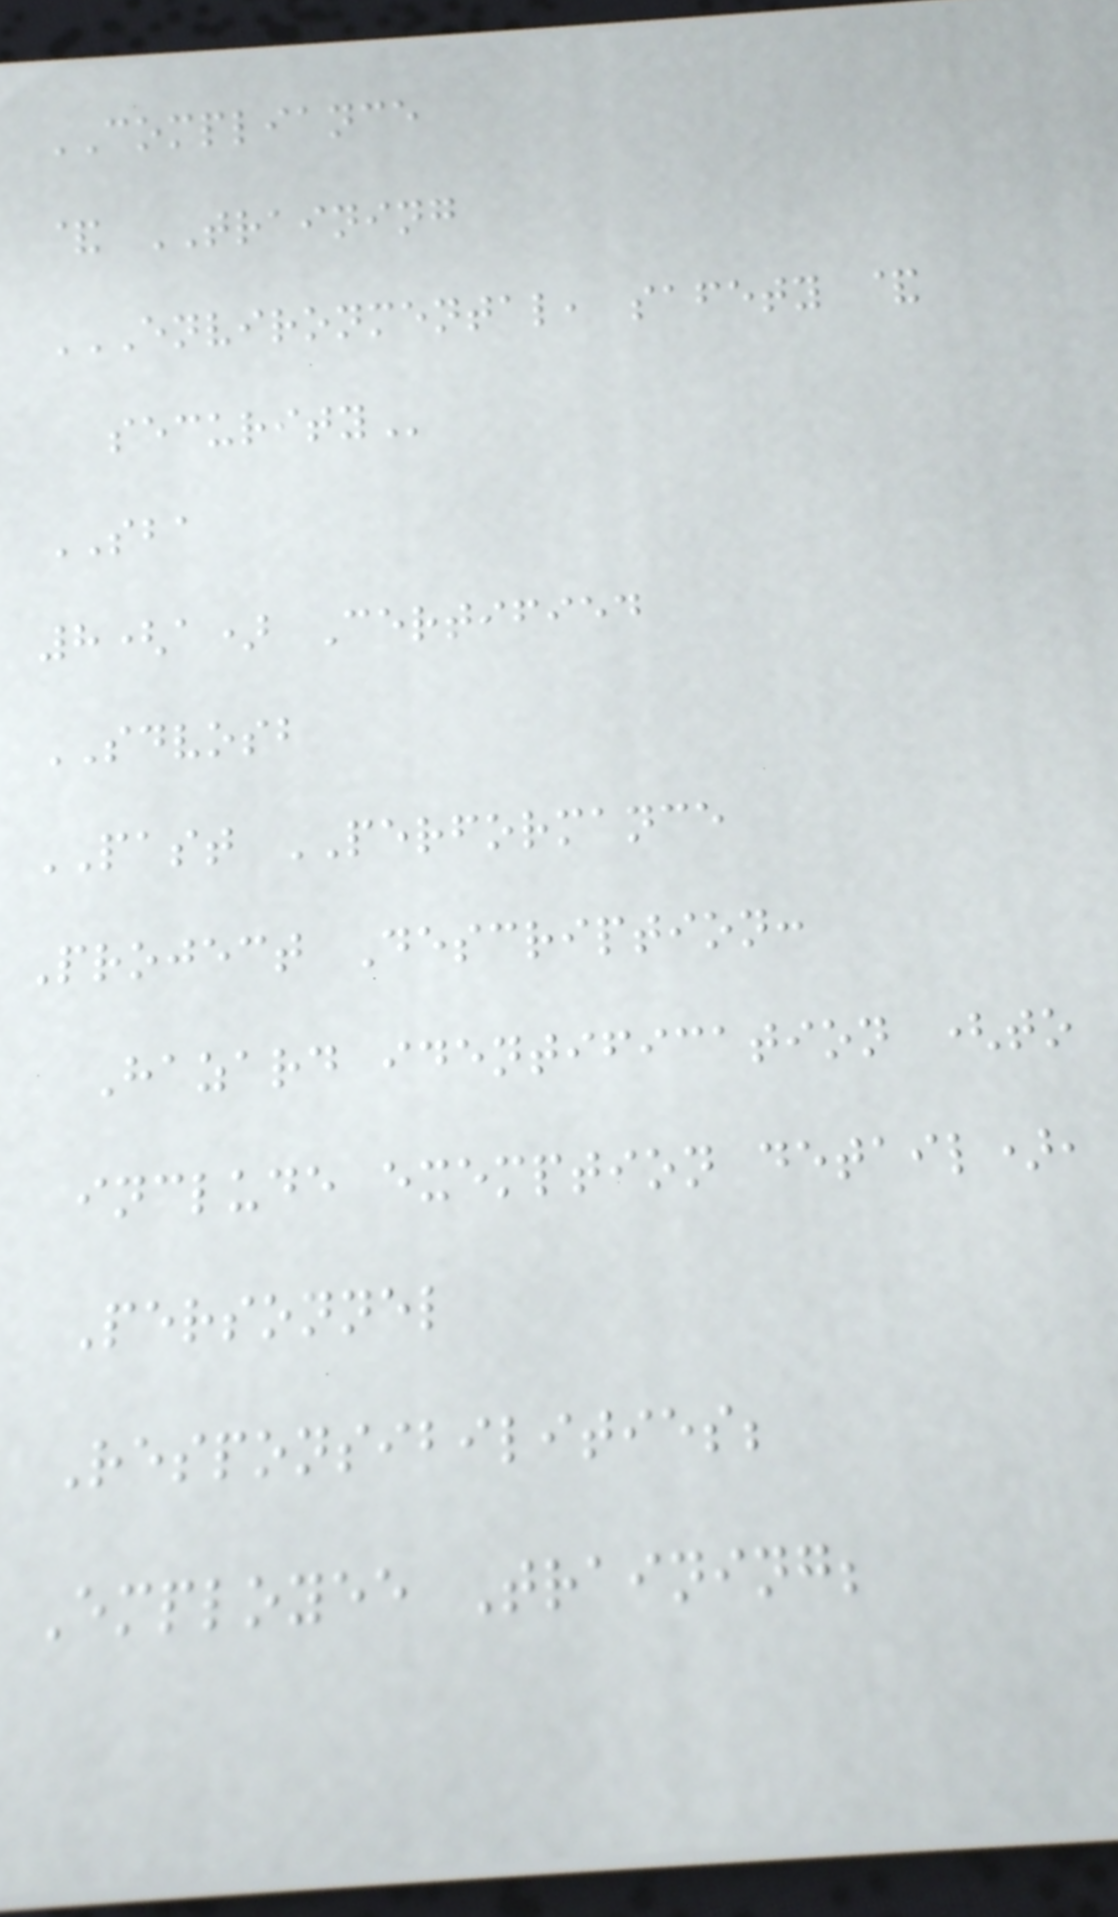COMPLIANCE
& TRAINING
ENVIRONMENTAL, SAFETY &
SECURITY
SBA
8(a) Certified
SDVOSB
PAST PERFORMANCE
Project Description:
Hazard identification (to
include exemption detail),
Personnel
Responsibilities;
Employee Training;
